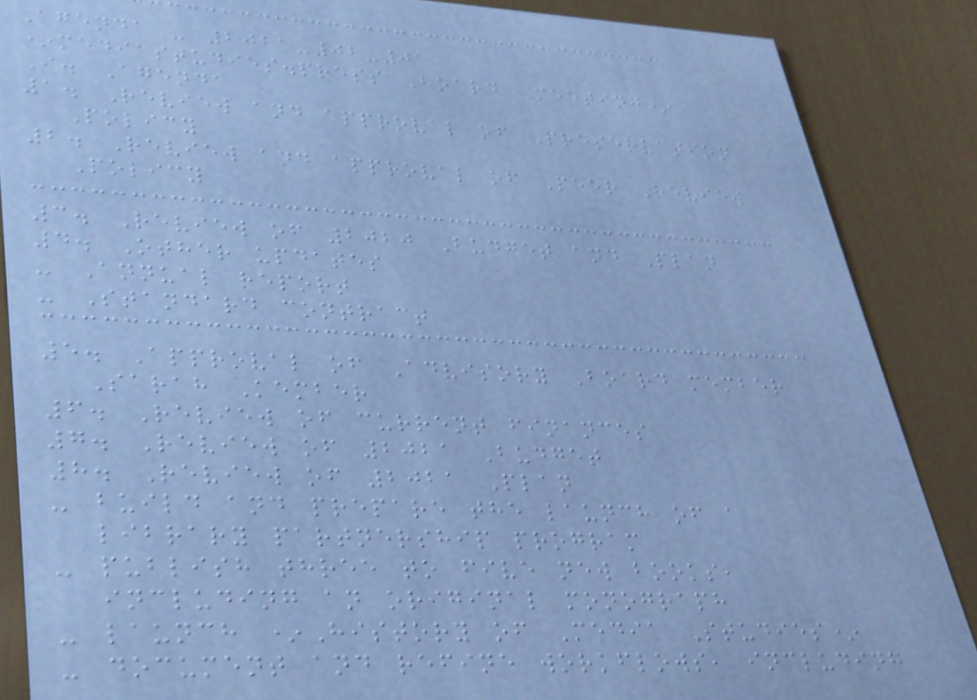Agenda - 2021-02-01
*mediastudies.press Board Meeting*
I. Agenda
1. Review and approval of Preservation
Policy
2. Review and approval of Peer Review
Policy
3. Review of 2020 Budget and Plan
4. Other updates
- Annual report
- Standard contract
5. Approval of Advisory Board member
Sarah Kember
6. Review of current finances
7. Review of 2021 Budget
8. Review of 2021 Plan
- build and prepare the launch of a
library partnership program
- publish three to five new books,
including an original monograph
- launch *History of Media Studies*
- document and refine workflows, including
